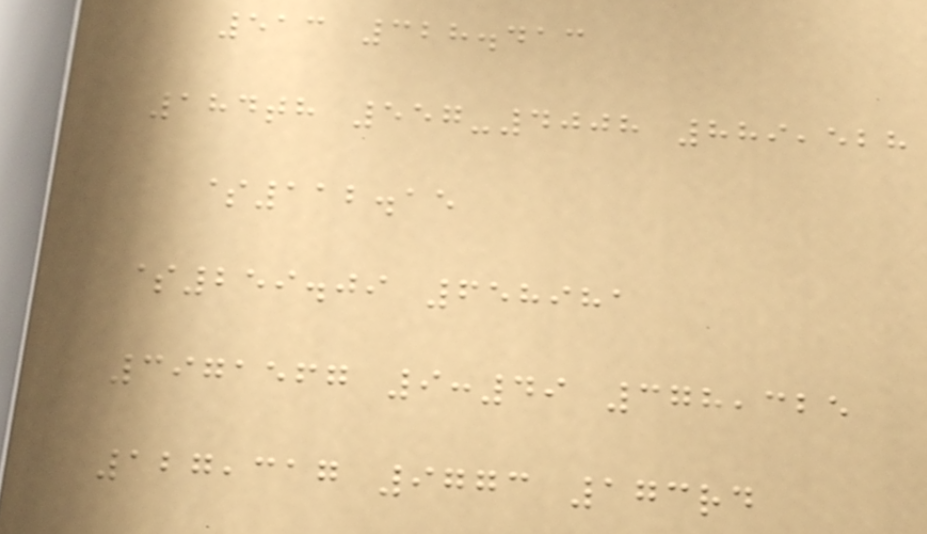513 328.413
184th 557-4008 889,528
$112.15
$259.09 658981
3971567 9:49 378,325
127,317 9773 173rd
